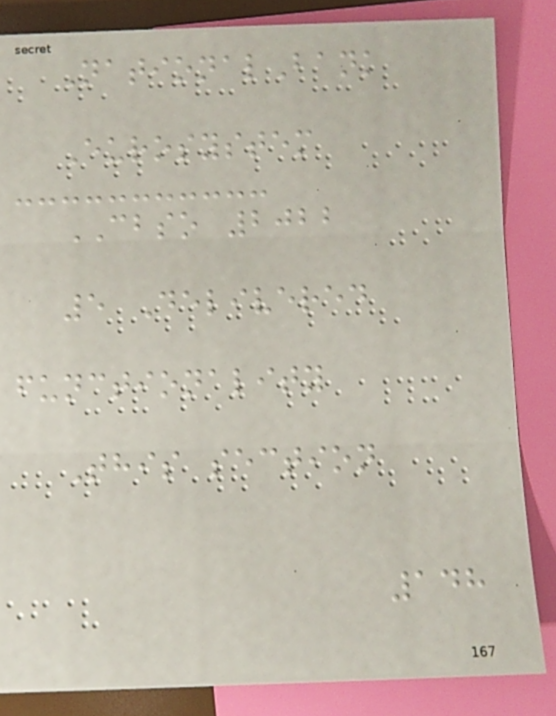NationalBank
Eurosystem
CBSO 2022
5 Delivered
functionality
This section
148
